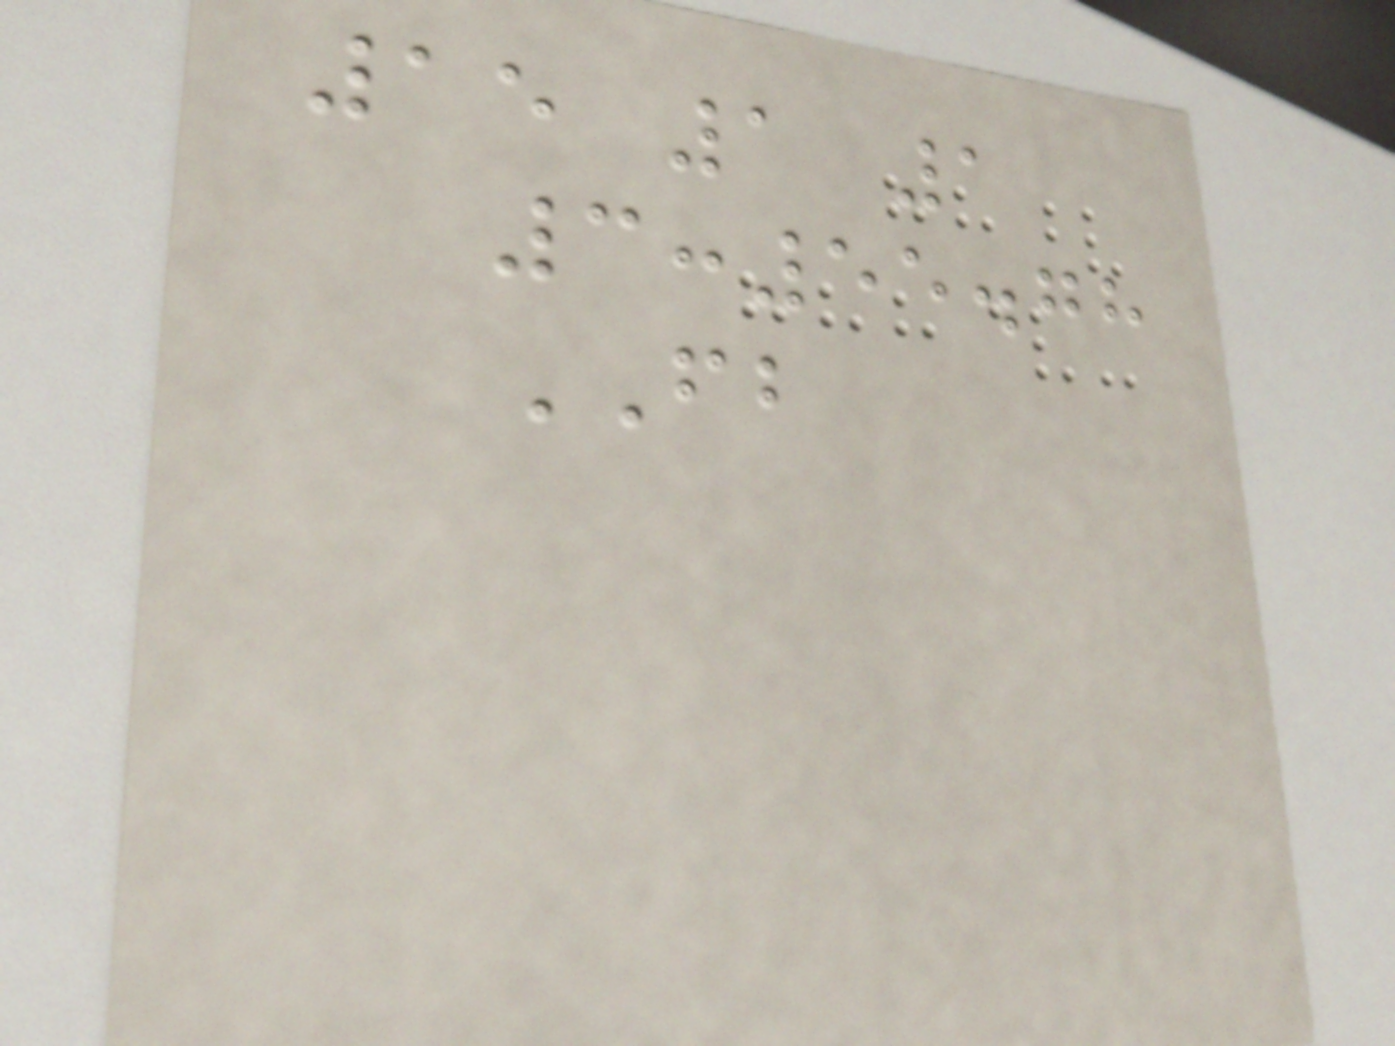15 1 1
3:55.78
FB
